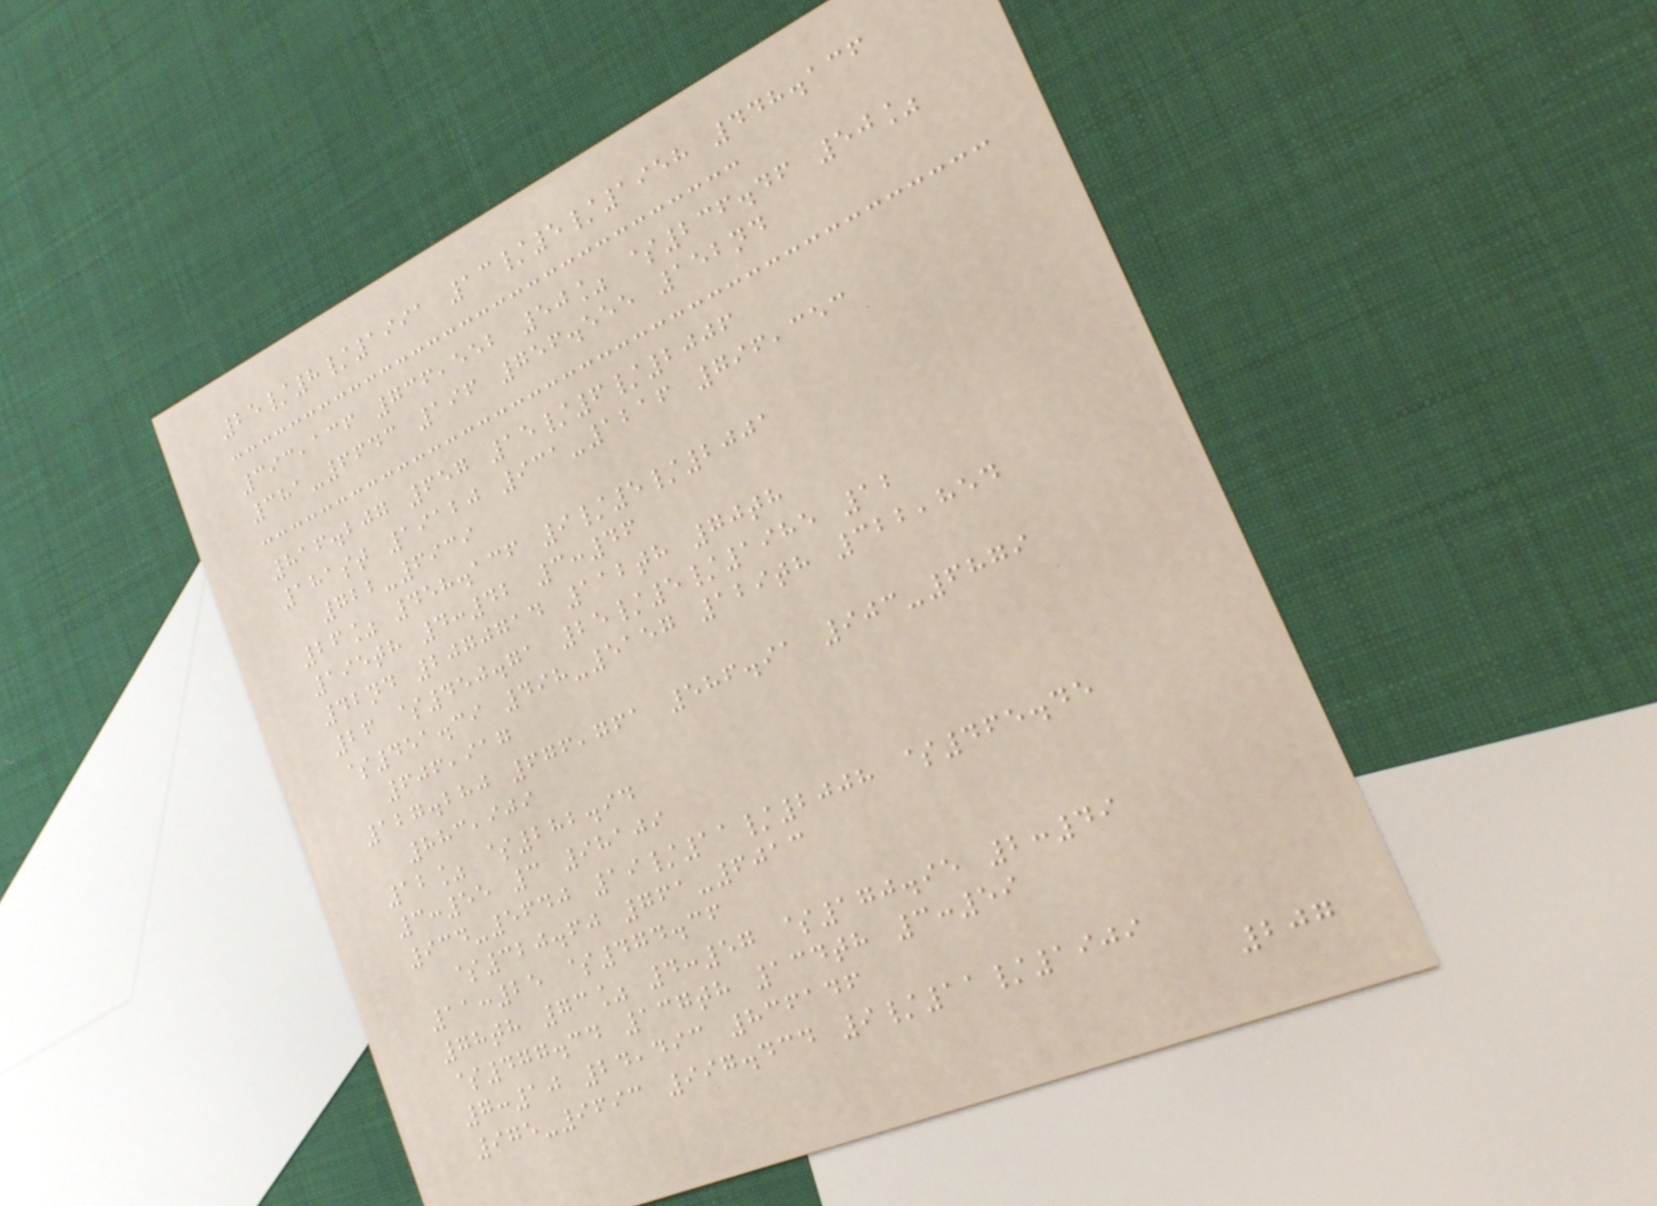25/8/1991 13/5/1958 448.136
393,136 736,552 50% $236.46 50%
381-6643 196 756.555 152nd
816.207 657 15/6/2006
181st 19120 931-1216 796,353
722-6939
26% 458.136 9/5/2001
195th 4:42 3:46
42nd 2070714 112th 70th
26 $450.71 25/5/1985 12
$451.39 498-5157 129th 322,854
606,917
127.280 676,761 586.91 903-6879
883,909
12% $282.94
3:55 3 98109
934-5640 19/11/2008 $465.45
$320.60 761-6013
11:25 $474.36
78th 73% 4:57 $170.95 2:49
$477.34 137th 134th 3:59
7:10 24,493 836146
975-9693 997.434 9/11/1909
207
